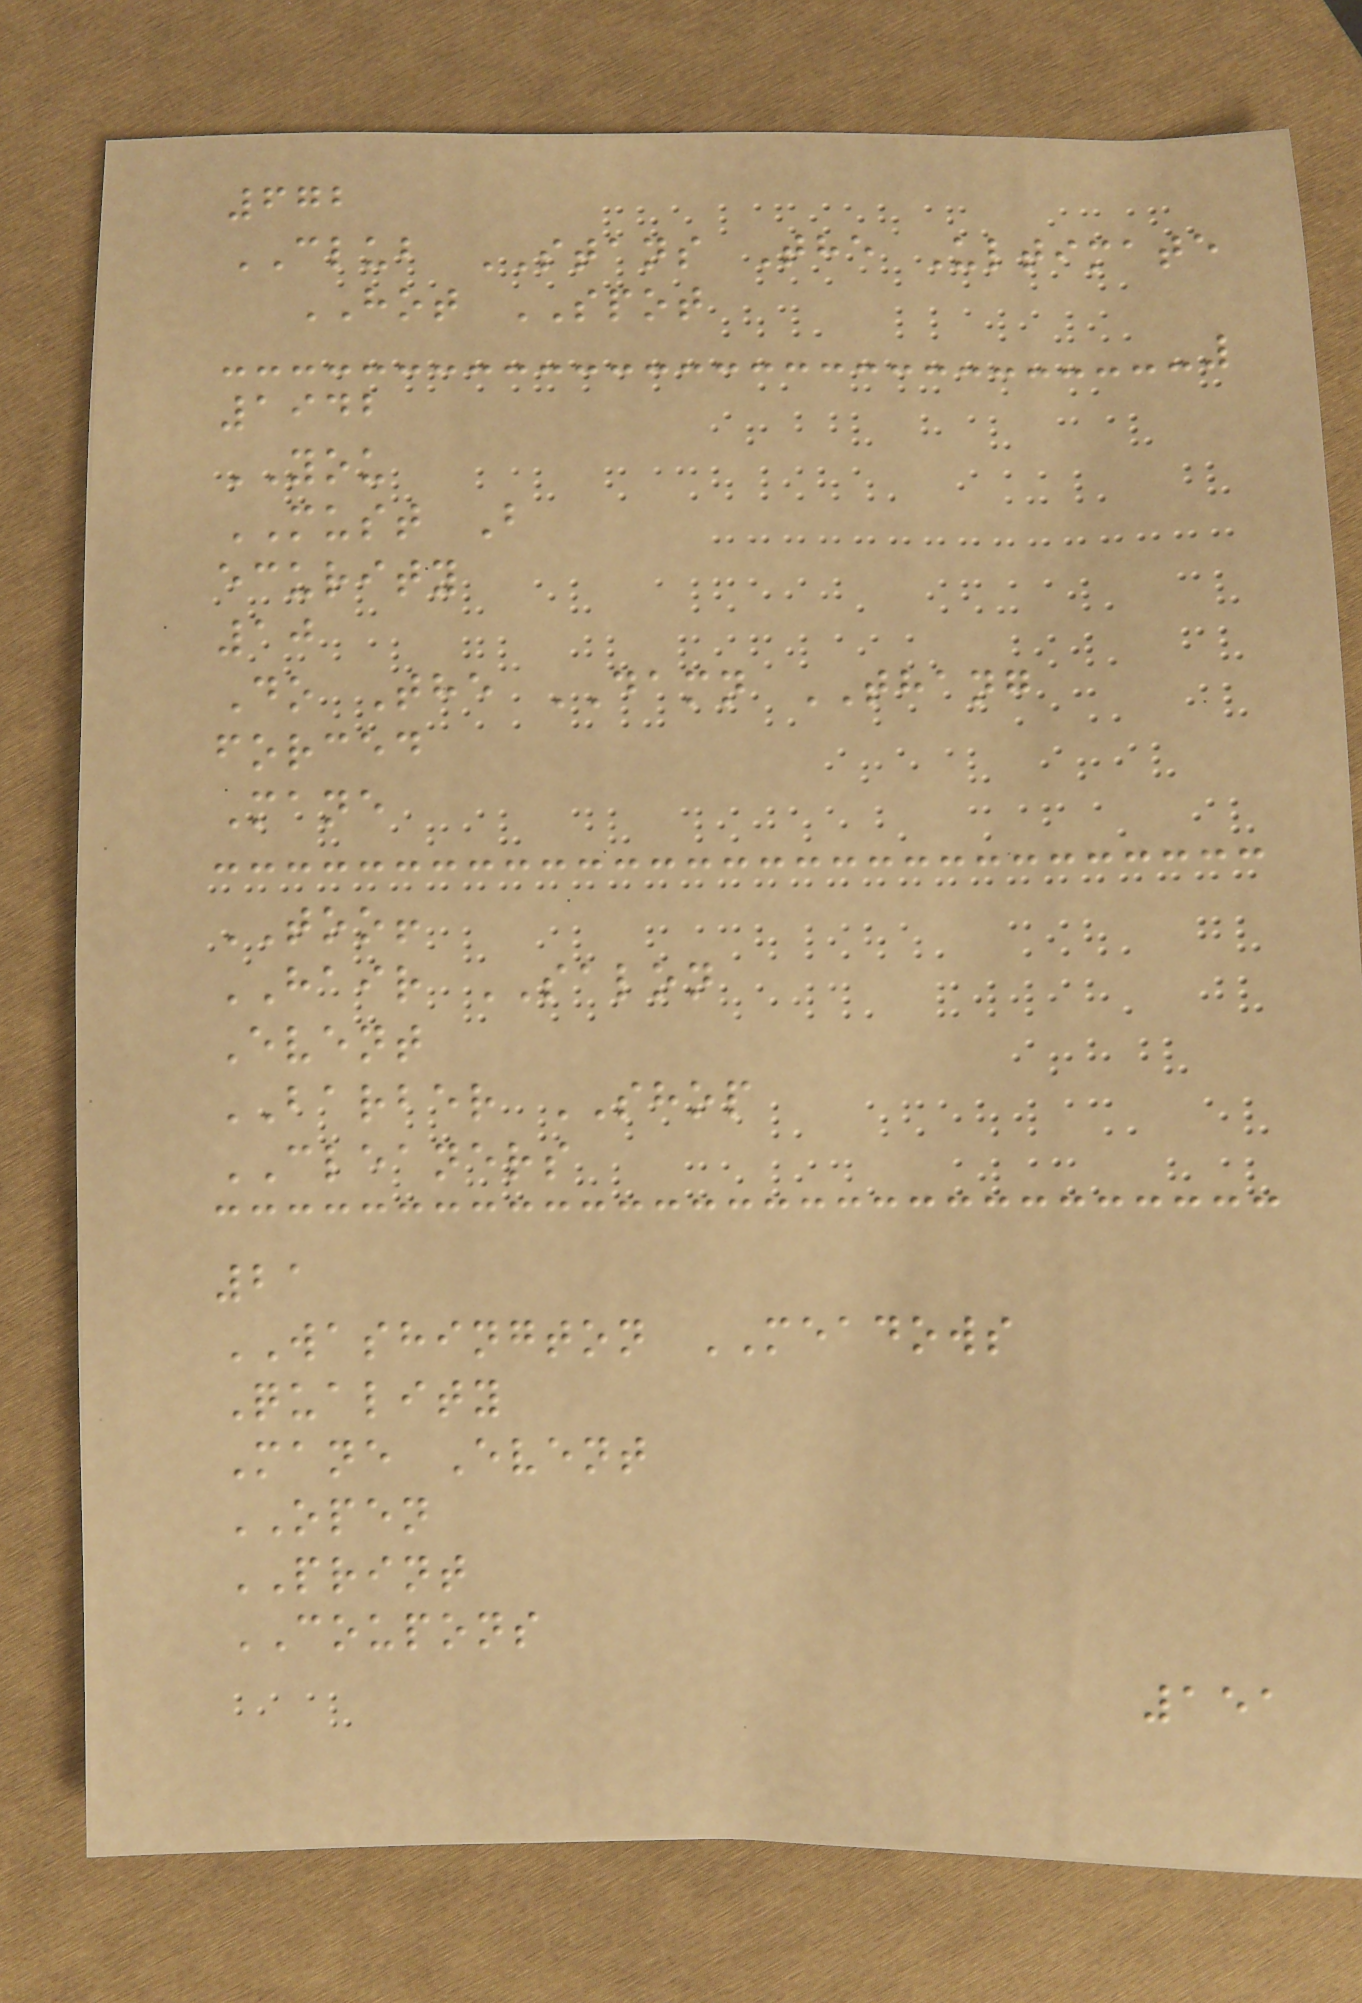672
CLUB STANS The Ultimate
HOT SPOT
1942
YOU
MUST B
ecurity
10
Do The DAMN THANG
forced
Mane
TOO!
HAIR SALON
Event
BARBER SHOP
CLEANERS
21
WASHINGTON MEADOWS
Quality
Mane Event
OPEN
PRINT
COUPONS
151
